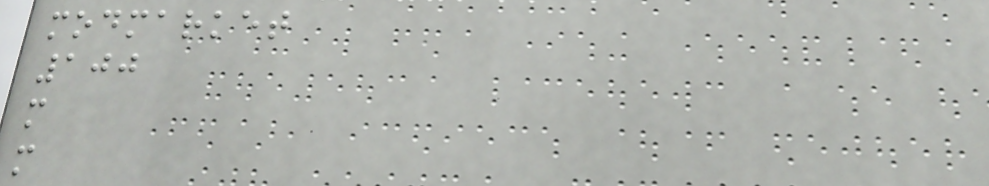modmarket
100
m
m
